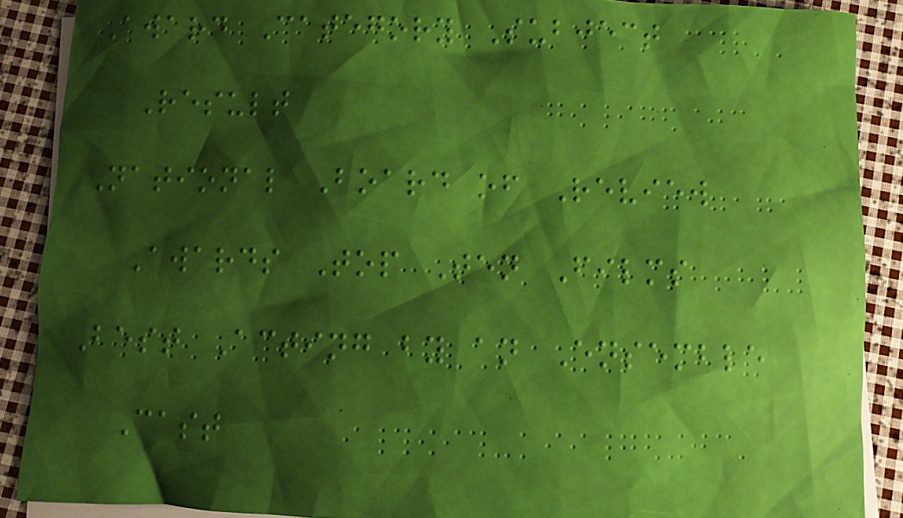Award Category Subject
Result
National Board of Review
Awards Top Ten Films
Best Acting by an Ensemble
Cast
